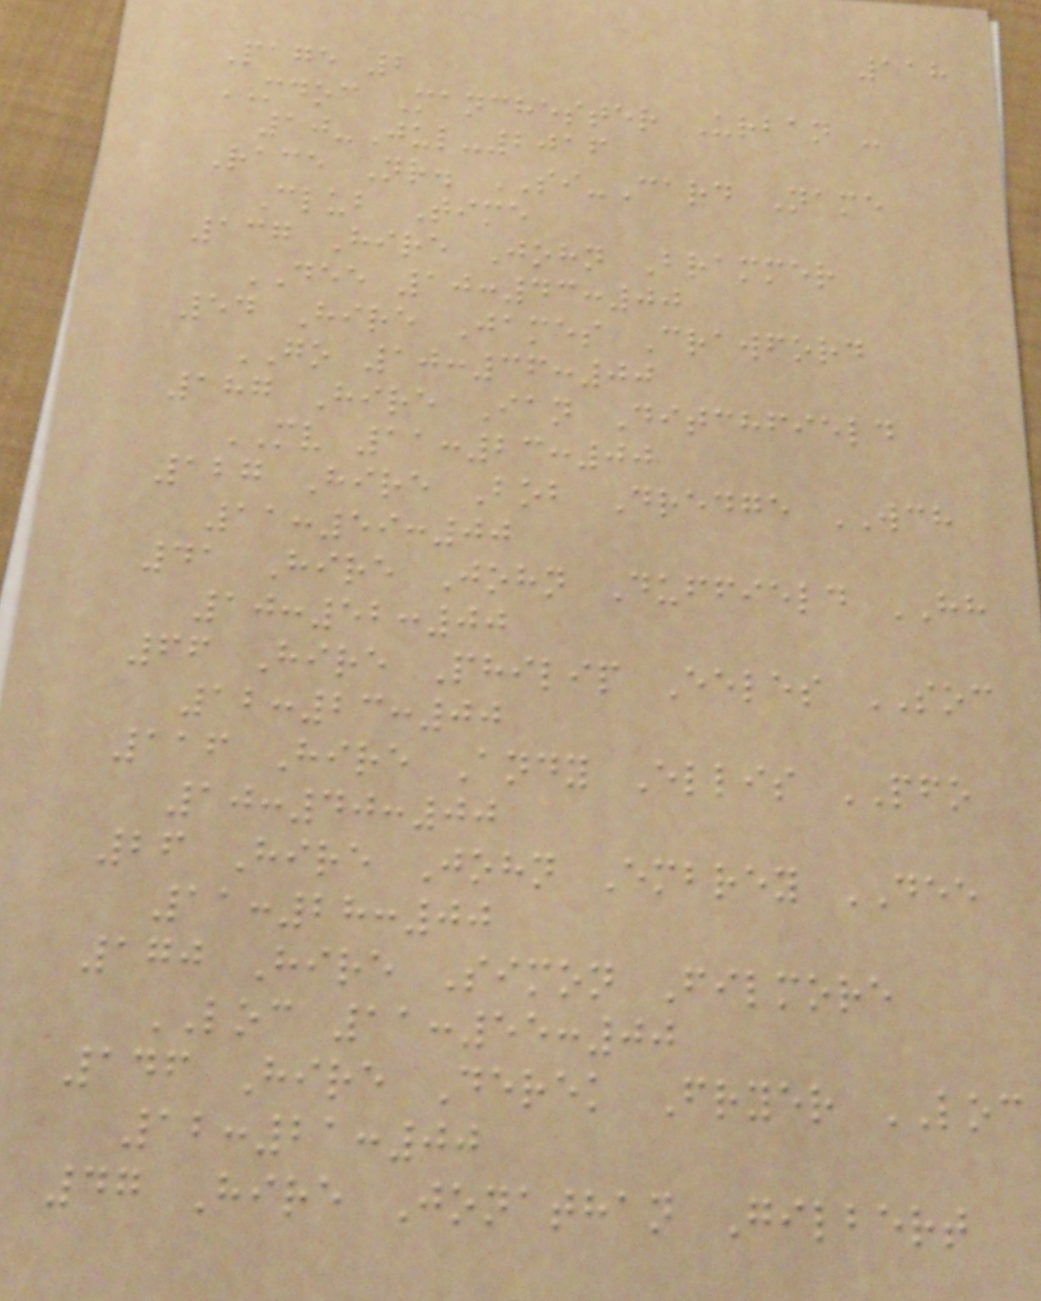118
Page 2
MDOC Manchester Urban -
10-Jul-2016
Race Nr. SI-Card Name
Club Time
137 Hire John Brammer
DEE 10:43:00
54 Hire James Crawford
GO 10:36:00
187 Hire Ian Ditchfield
MV 11:23:00
127 Hire Bob Dredge WCH
11:59:00
41 Hire John Duffield HH
10:52:00
66 Hire Philip Eeles SOC
12:23:00
116 Hire Andy Ellis PFO
10:40:00
26 Hire John Embrey DEE
11:28:00
170 Hire Simon Filmore
LOC 11:55:00
146 Hire Derek Fryer LOC
12:21:00
47 Hire Jonathan Gilbert
